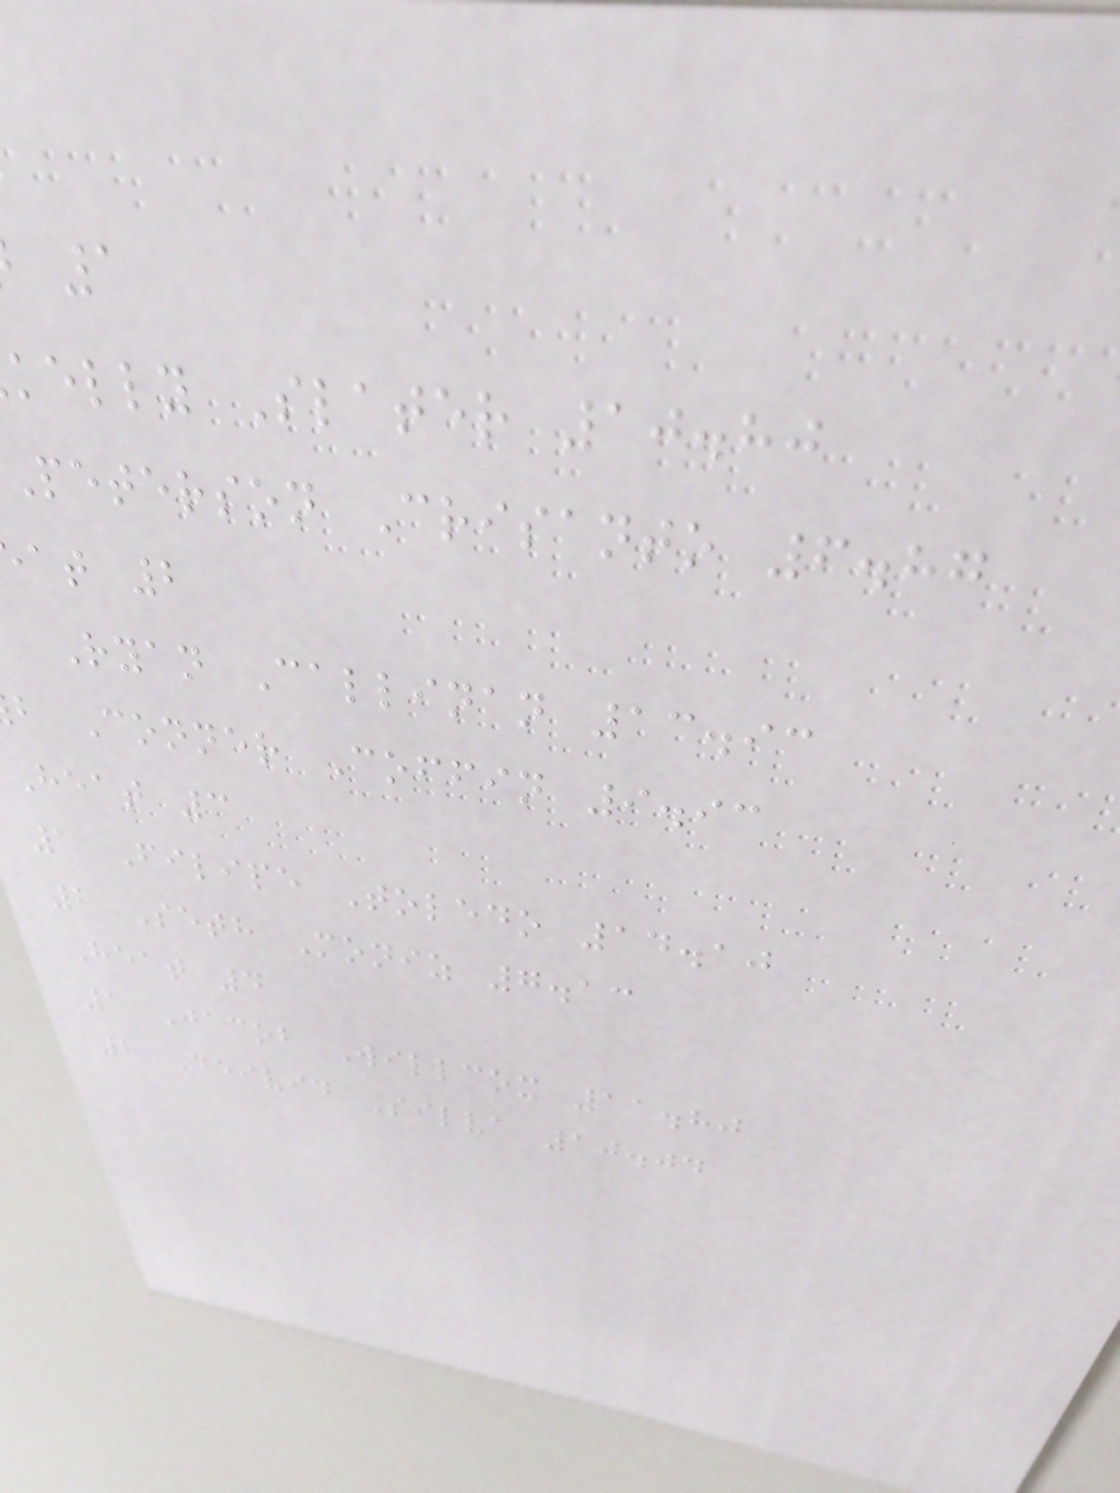kelly Slater 10.80
Peterson Crisanto 6.87
at 2
Ryan Callinan 13.93
b Conner Coffin 9.93
Heat 3
1 Filipe Toledo 14.10
2 Seth Moniz 7.13
Heat 4
1 Jacob Willcox 11.80
2 Deivid Silva 10.04
